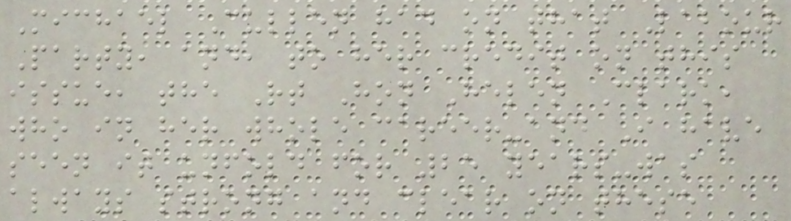Michael Cullen had on that Labour
Party, and, to her credit on this
issue, the Rt Hon Helen Clark,
who in her whole career-and I have
seen it unfold for 25 years-was
always strong and clear on these
